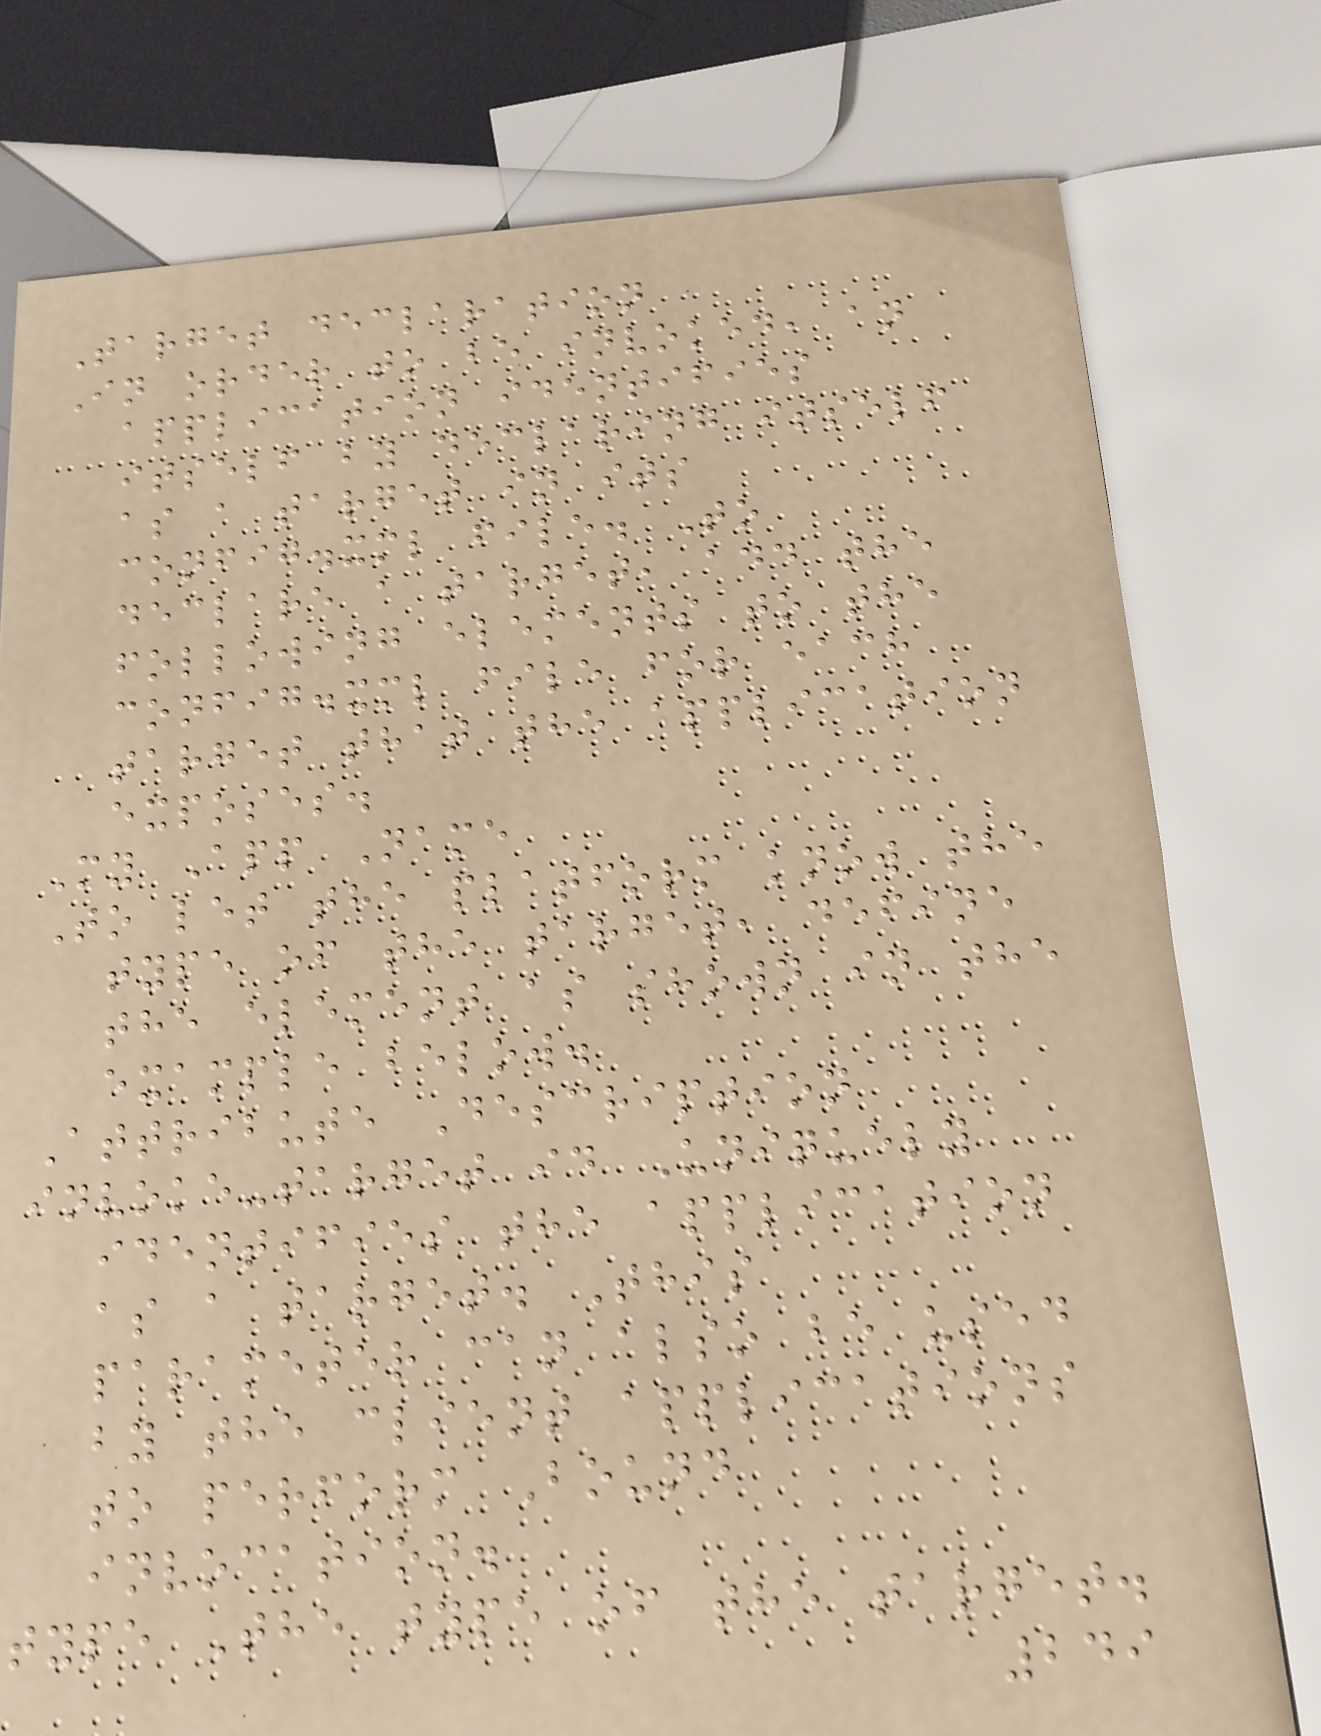Target declaration
In order to be invoked, an
application identifies
itself by declaring itself
as a target in its
config.xml file. To
declare a target, add the
following elements to the
config.xml file for each
target that the application
exposes.
My App Name
To let the platform know the
type of the target, define
the element as shown in the
example below.
Attribute Description
invoke-target id Uniquely
identifies the application
as a target. This
parameter can also be used
by the client applications
to perform Bound
invocation.
type The type of the target.
249
